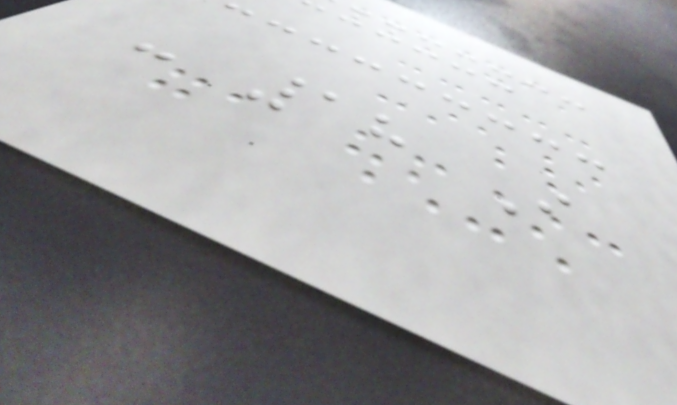- 18 I
